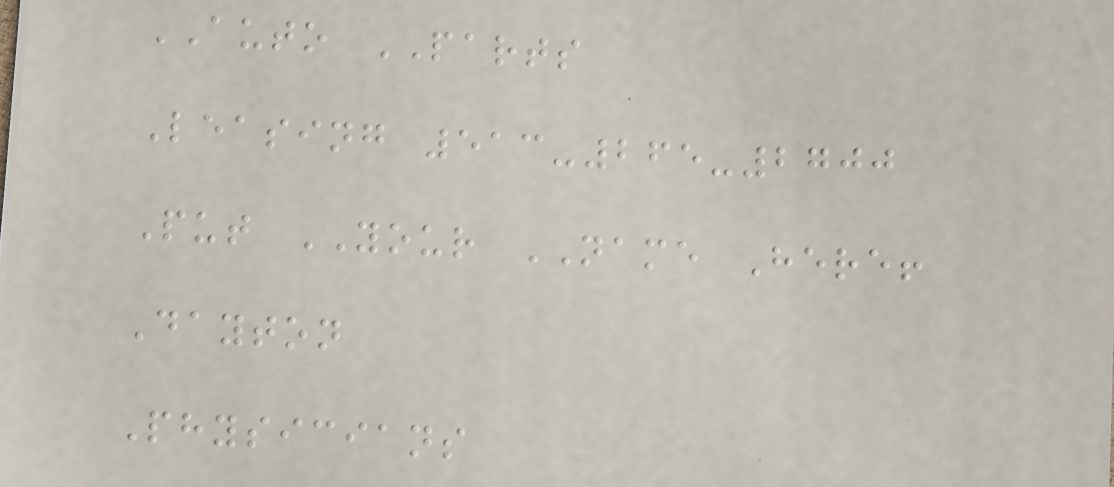AUTO PARTS
Leasing 513-265-2700
Put YOUR NAME Here!
Dayton
Physicians
